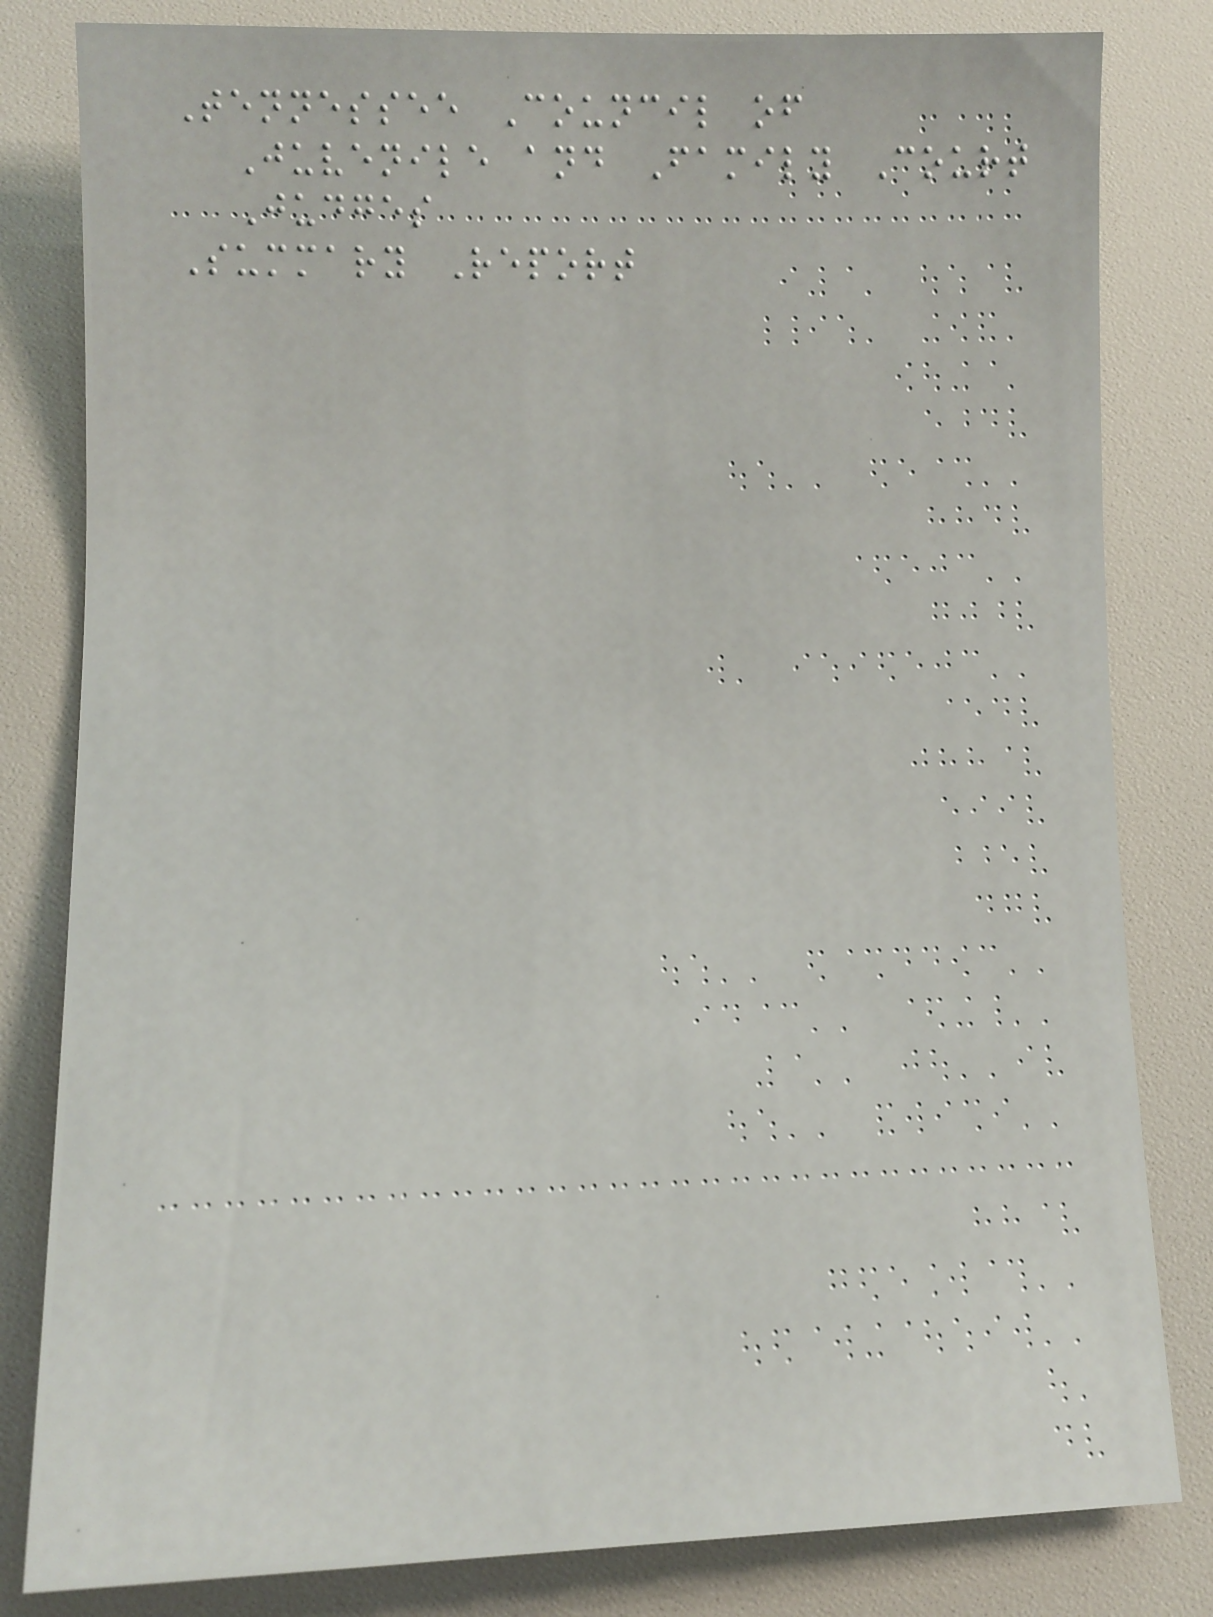Tennessee Council of
Juvenile and Family Court
Judges
Summary Report
